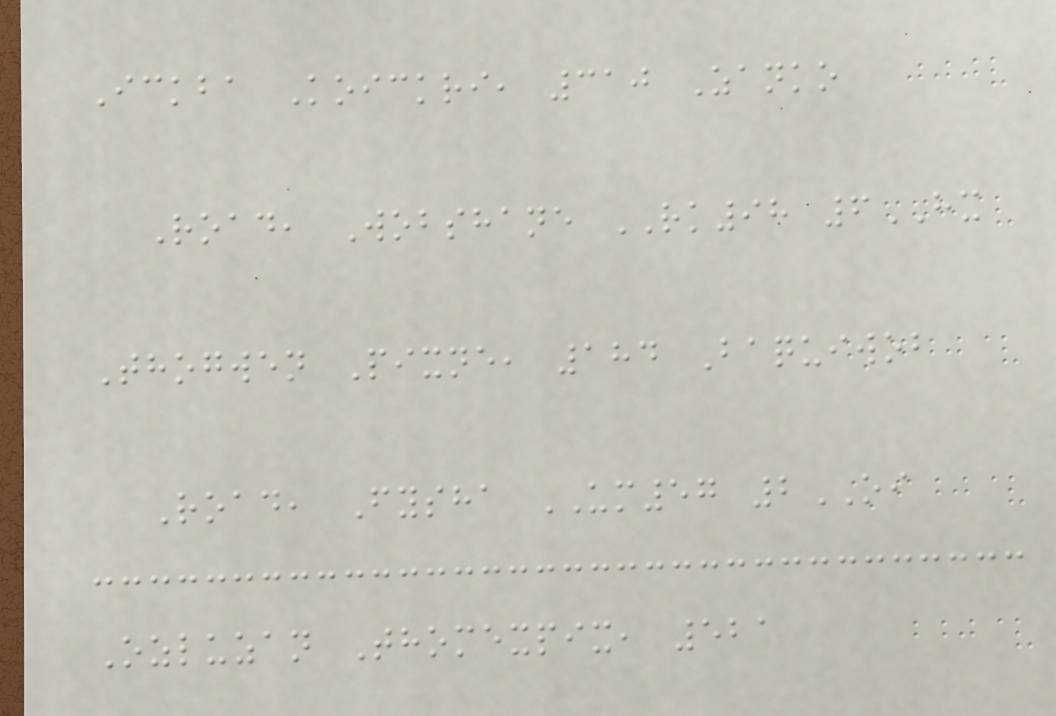Ickba Koickri, 310 Zanko
Road, Wobshane RK98 6HX
Thogwen Pixne, 184 Baquiwob
Road, Fysha UM57 2OI
Ozluzan Thomexpix, 521
